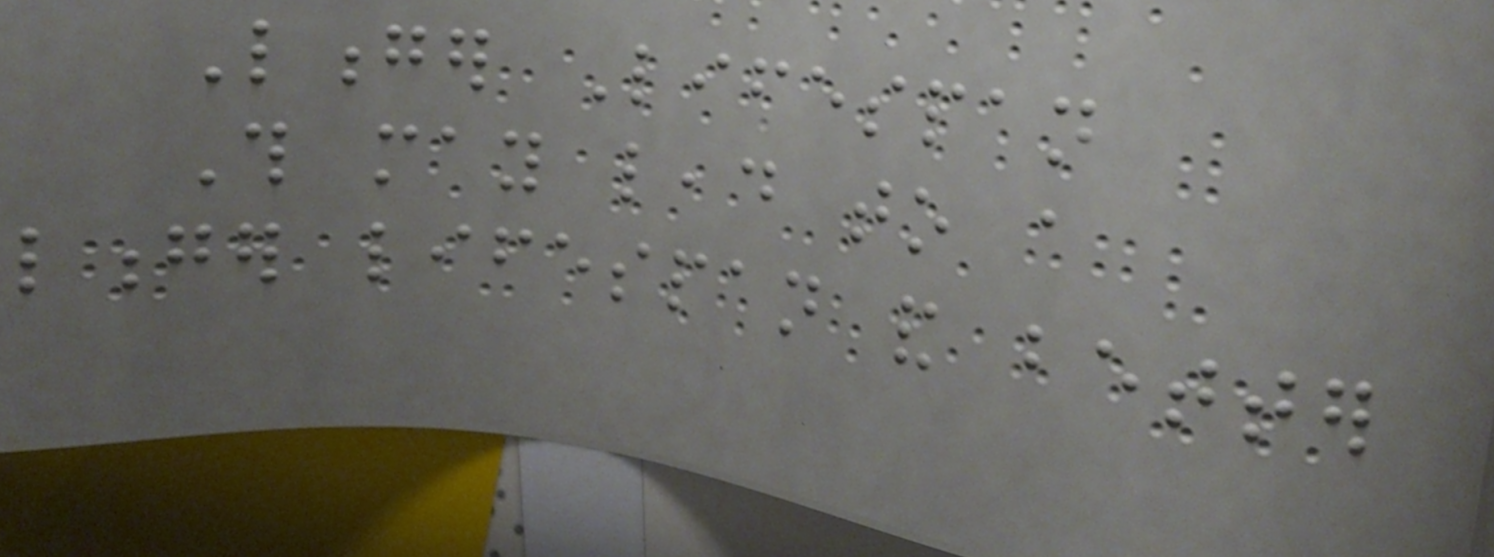Longer Lifespan
This may lead to a
longer lifespan and better
